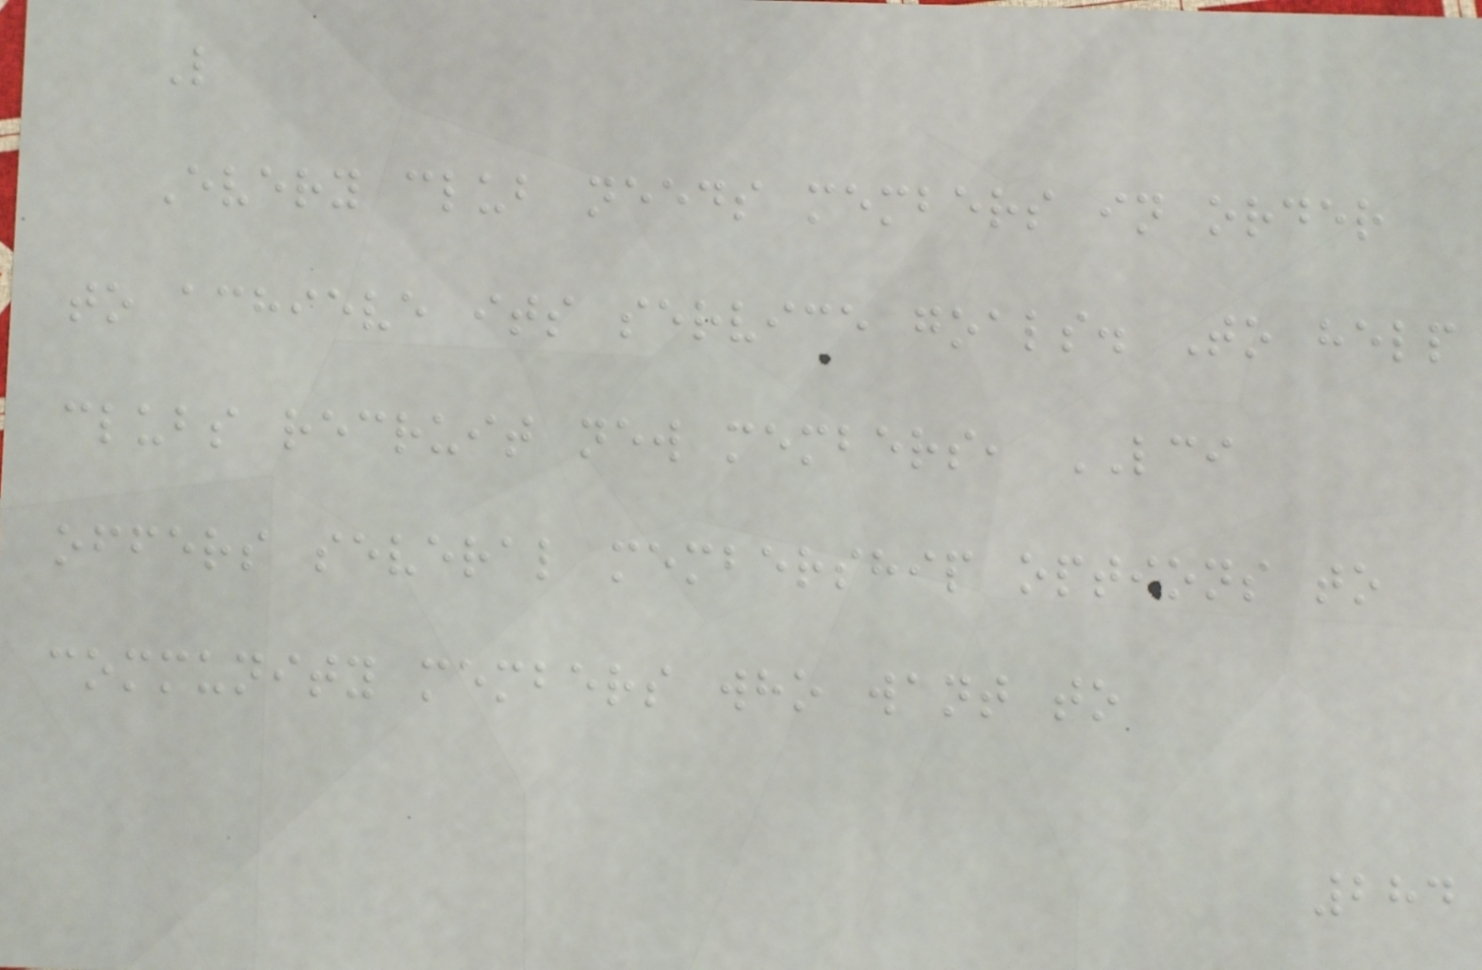L
Every club needs members in order
to achieve its service goals. To help
clubs recruit new members, LCI
offers several membership options to
community members who want to
284
